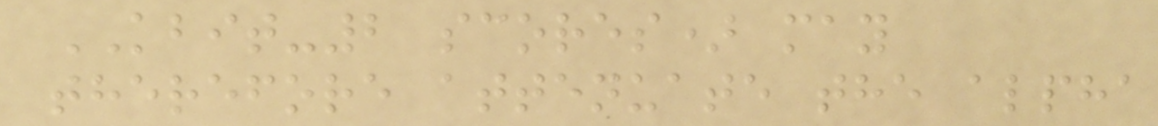KBIT-2 scores) may
therefore attenuate the alpha
